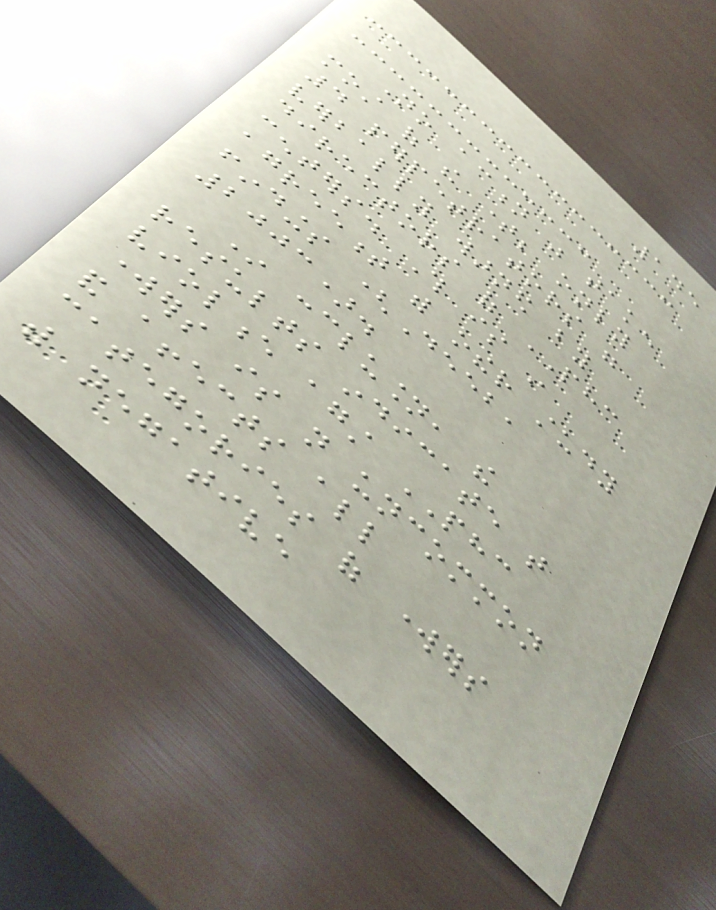145
No action was taken
most of the time; only
4 perpetrators were
verbally warned by
directors of PHC
centers. This is in
agreement with other study
findings (Deeb,
2003).
In conclusion, the
results indicate that
violence against PHC
workers is not uncommon
and affects all
categories of workers
with negative
